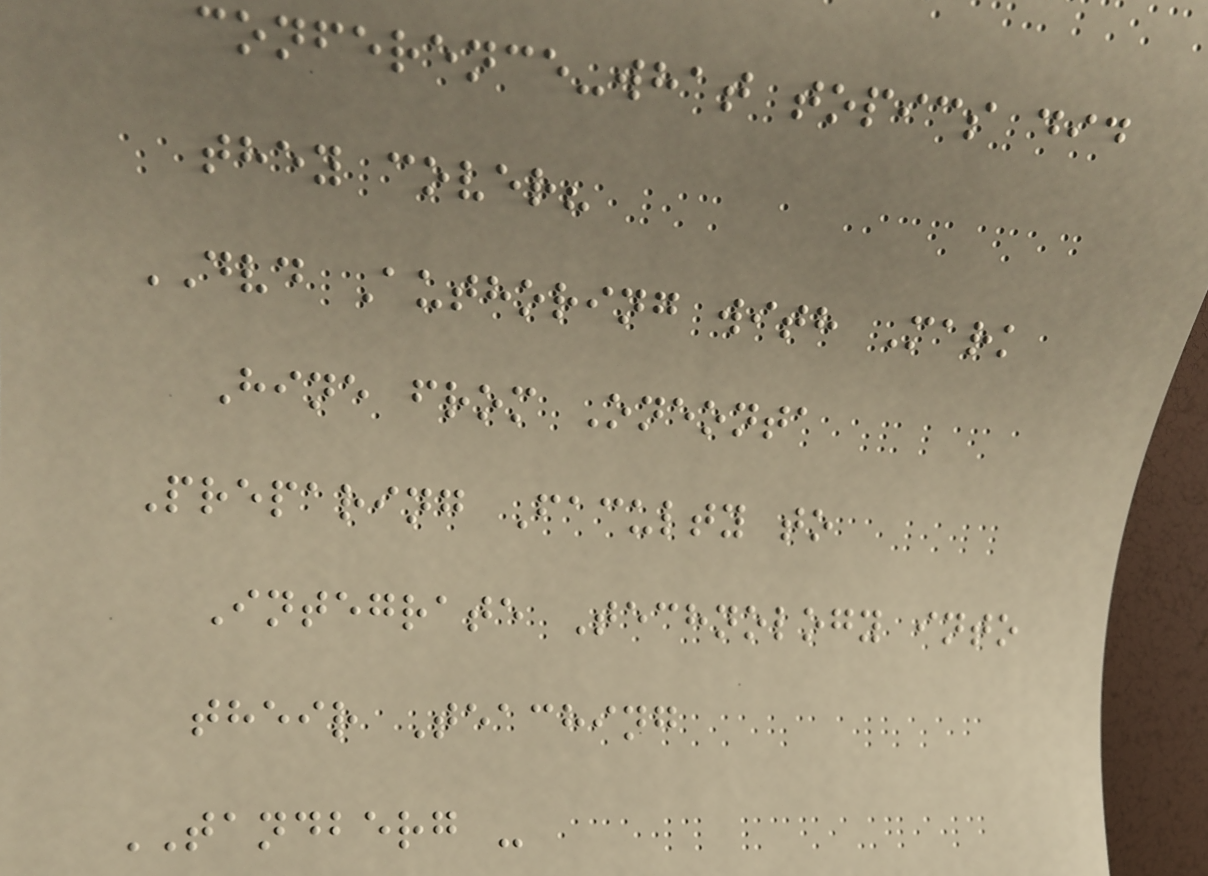conference-what topics did
they cover?
DVD Authoring with Mark
Hine from Oneonta
Preparing Faculty to
Integrate Technology into
their Teaching
TANDBERG -
